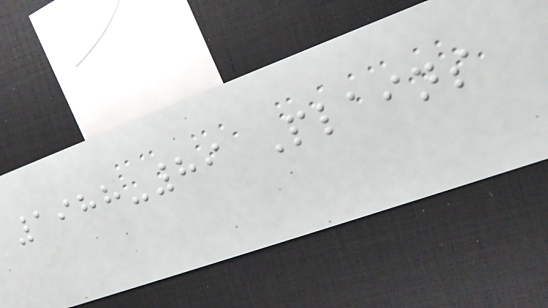1988-89 Plains
